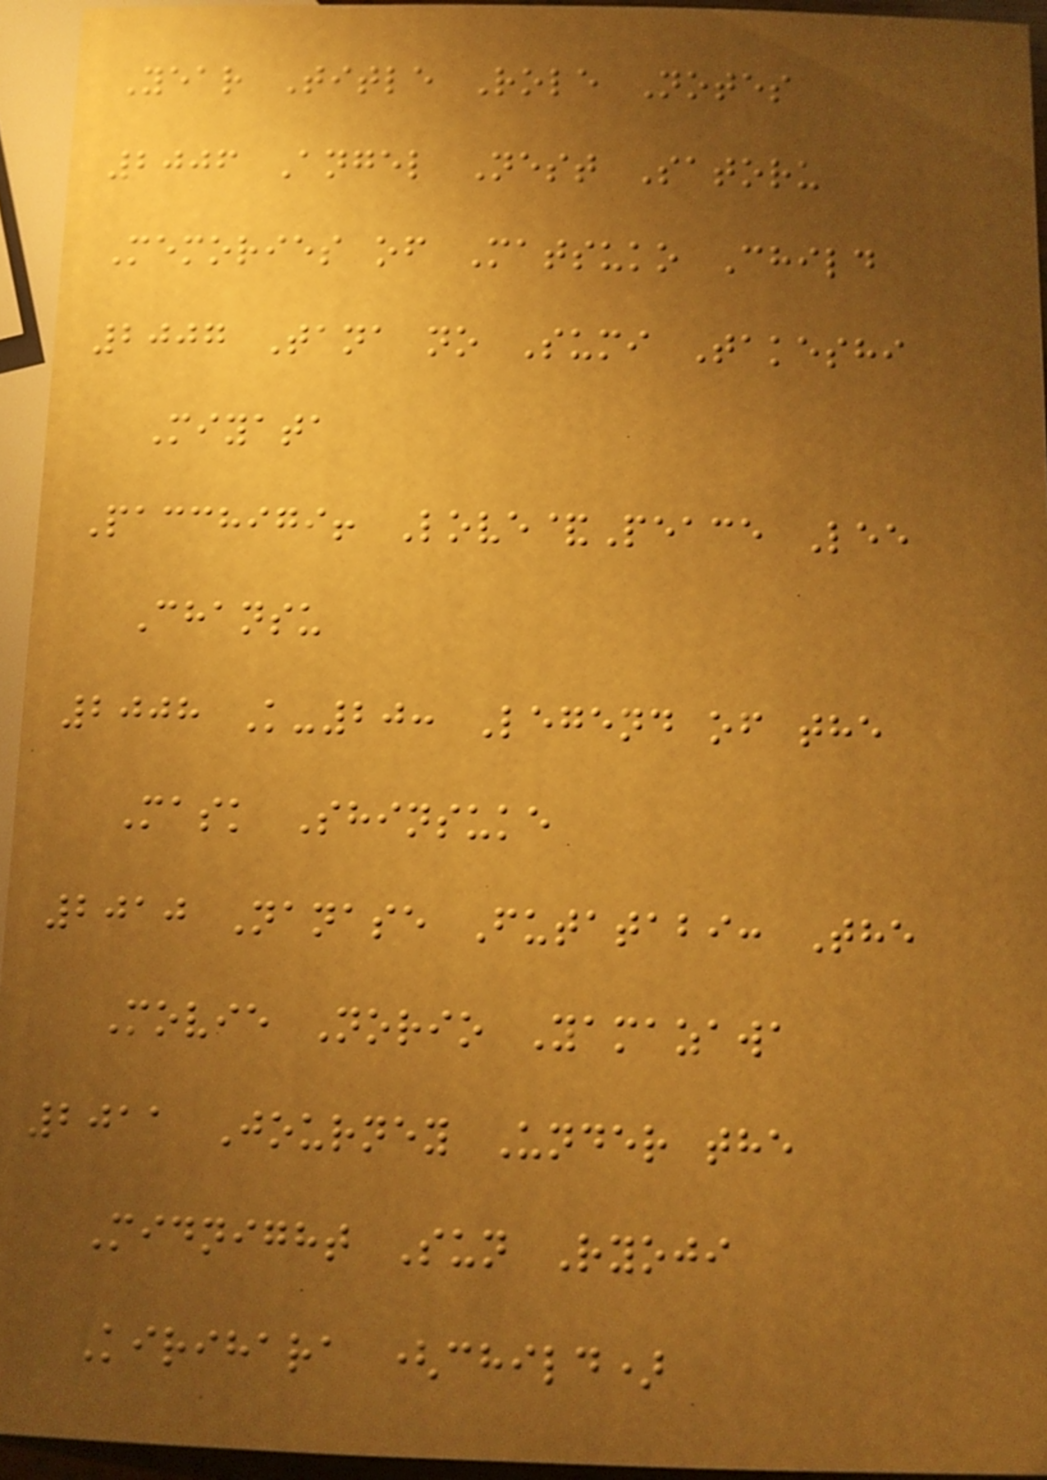Year Title Role Notes
2006 Angel Nest Satoru
Memories of Matsuko Child
2007 Tana no Sumi Takeshi
Miyata
Pacchigi! Love&Peace Lee
Chansu
2008 K-20: Legend of the
Mask Shinsuke
2010 Nanase Futatabi: The
Movie Norio Yamazawa
2011 Journey Under the
Midnight Sun Ryoji
Kirihara (child)
